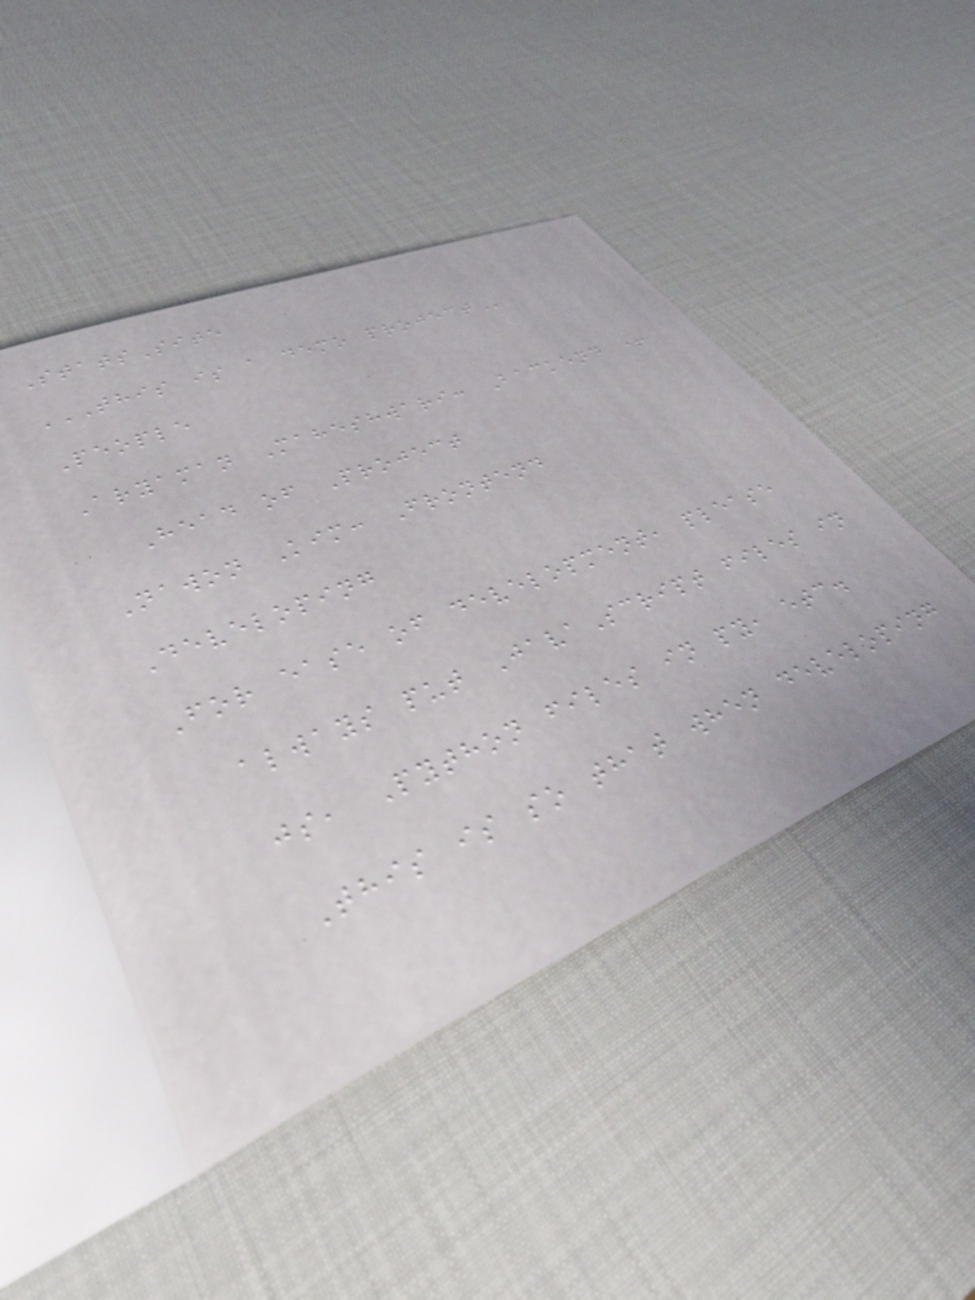StatsSite
THIS IS A DEMO PROJECT
People
Aryaman Maheshwari: Backend +
Head of Project
Nawon Kim: Frontend
Developing
For ease of development, please
always put JavaScript files in
js, Python files in py, etc.
This is so that when developing
